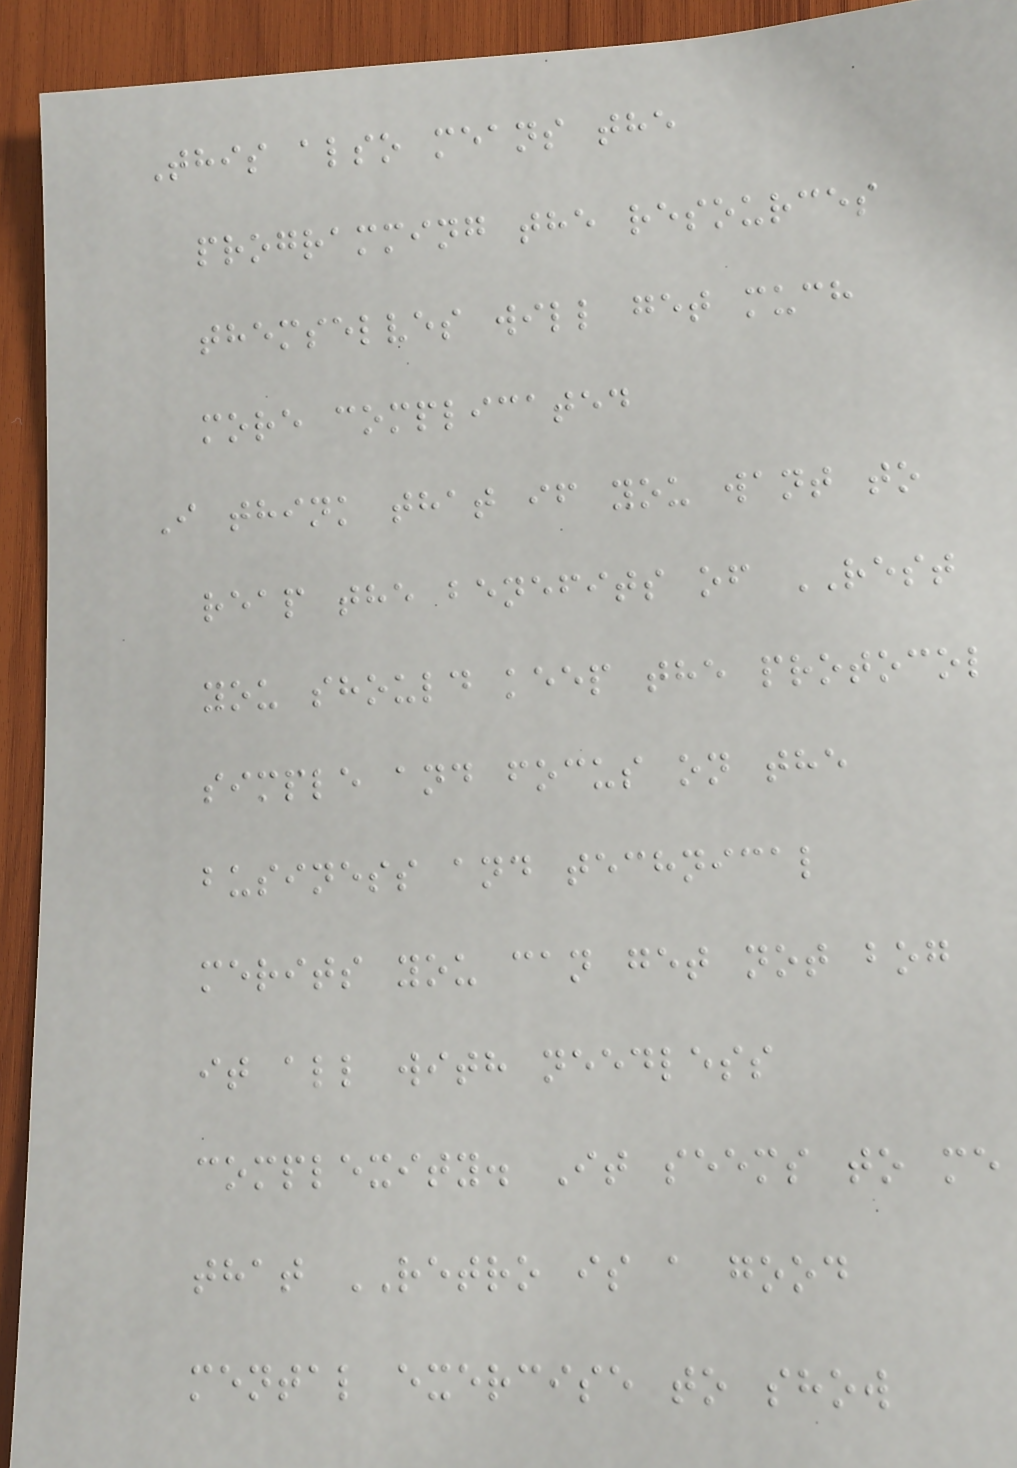This also means the
programming the resources
themselves will get much
more complicated
I think that if you want to
reap the benefits of REST
you should keep the protocol
simple and focus on the
business and technical
merits you can get not bog
it all with needless
complexity. It seems to me
that RETRO is a good
mental exercise to show
